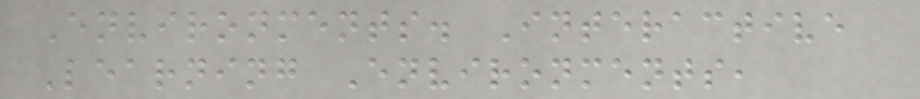Environments. Interactive
Learning Environments,
